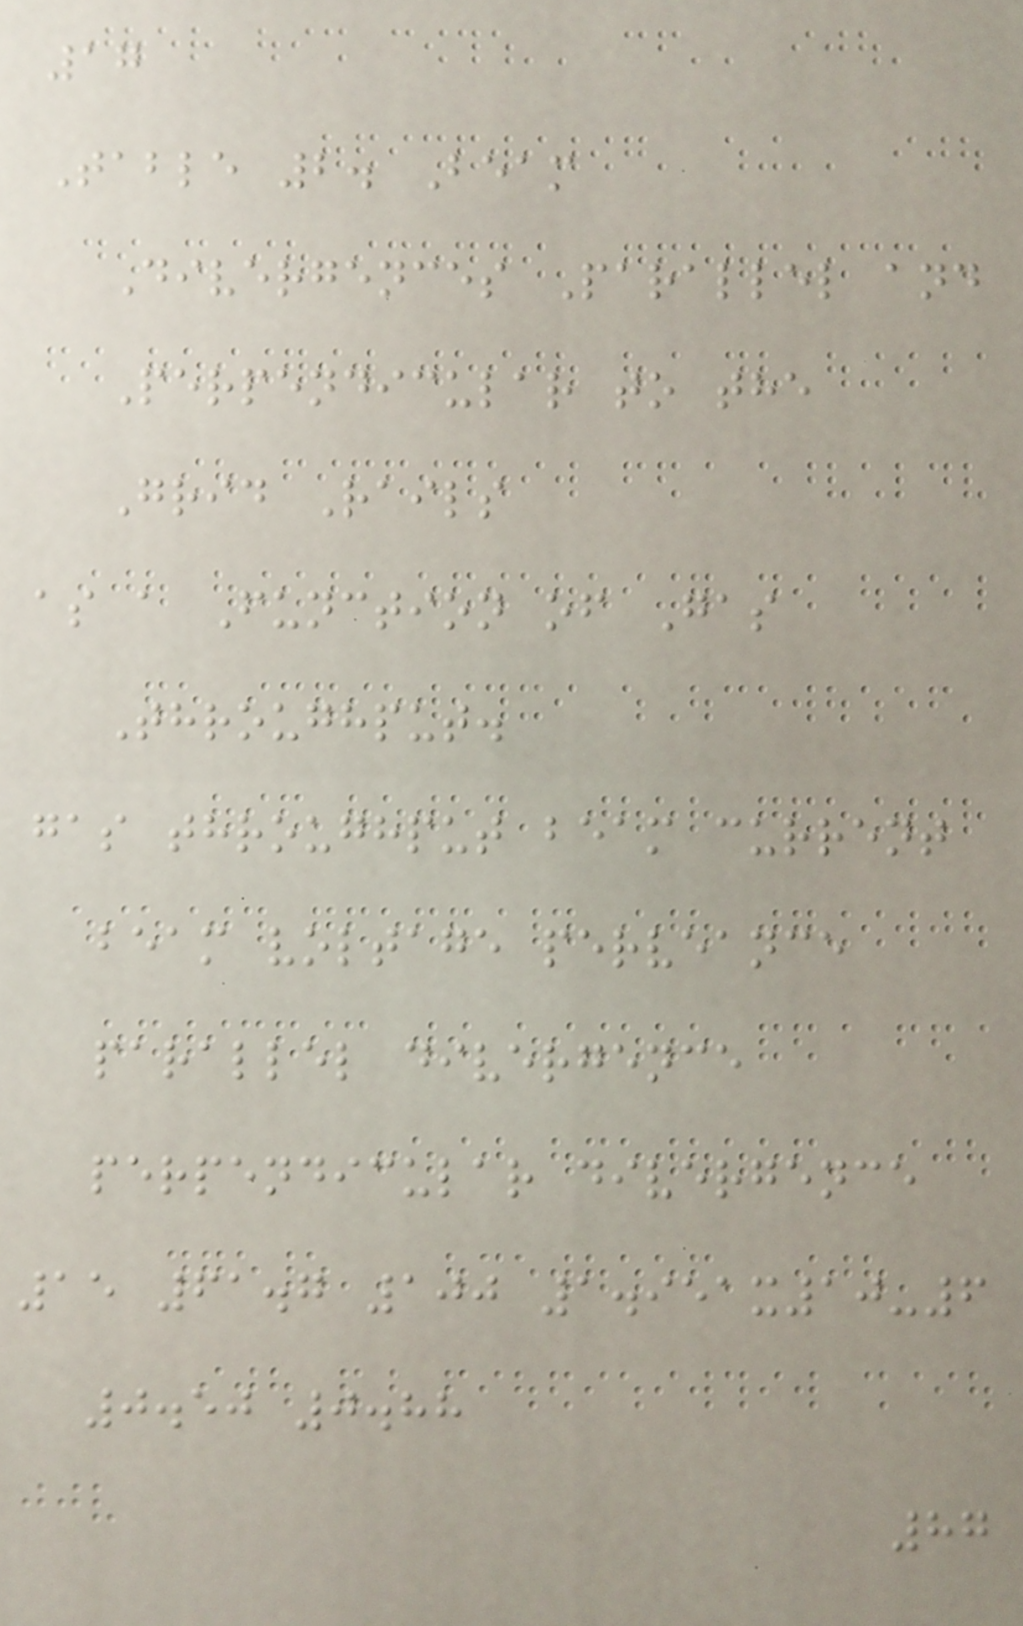17
Table 2. Beam
Divergences Parallel and
Perpendicular to the
Grid Rails
as a Function of Gas
Throughput.
gas throughput beam current
beam voltage perveance
parallel divergence
perpendicular divergence
15 61.7 100 1.951x10-6
0.50 0.88
87
